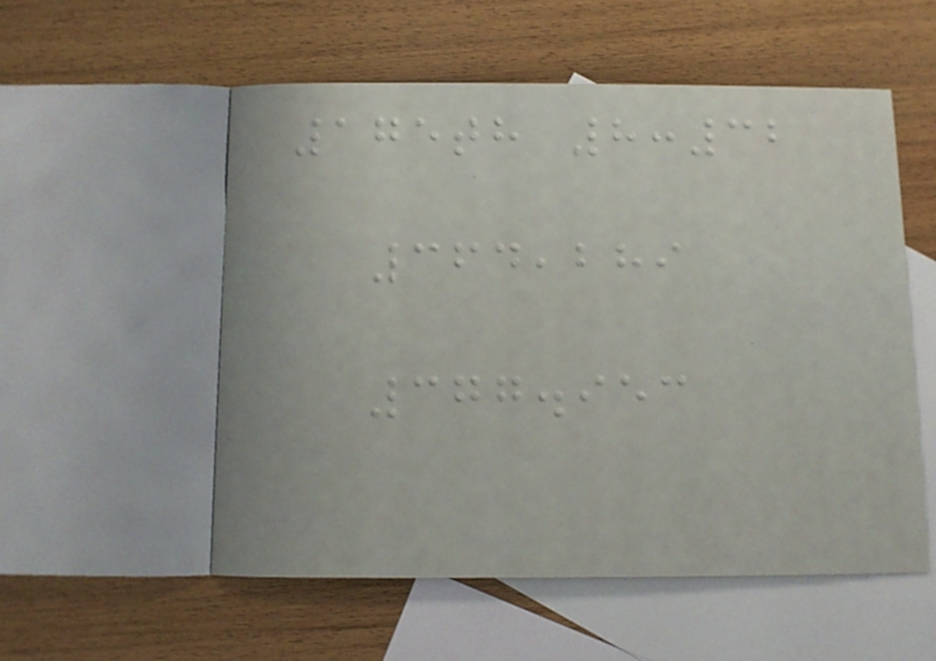175th 8:32
364,289
377.953
